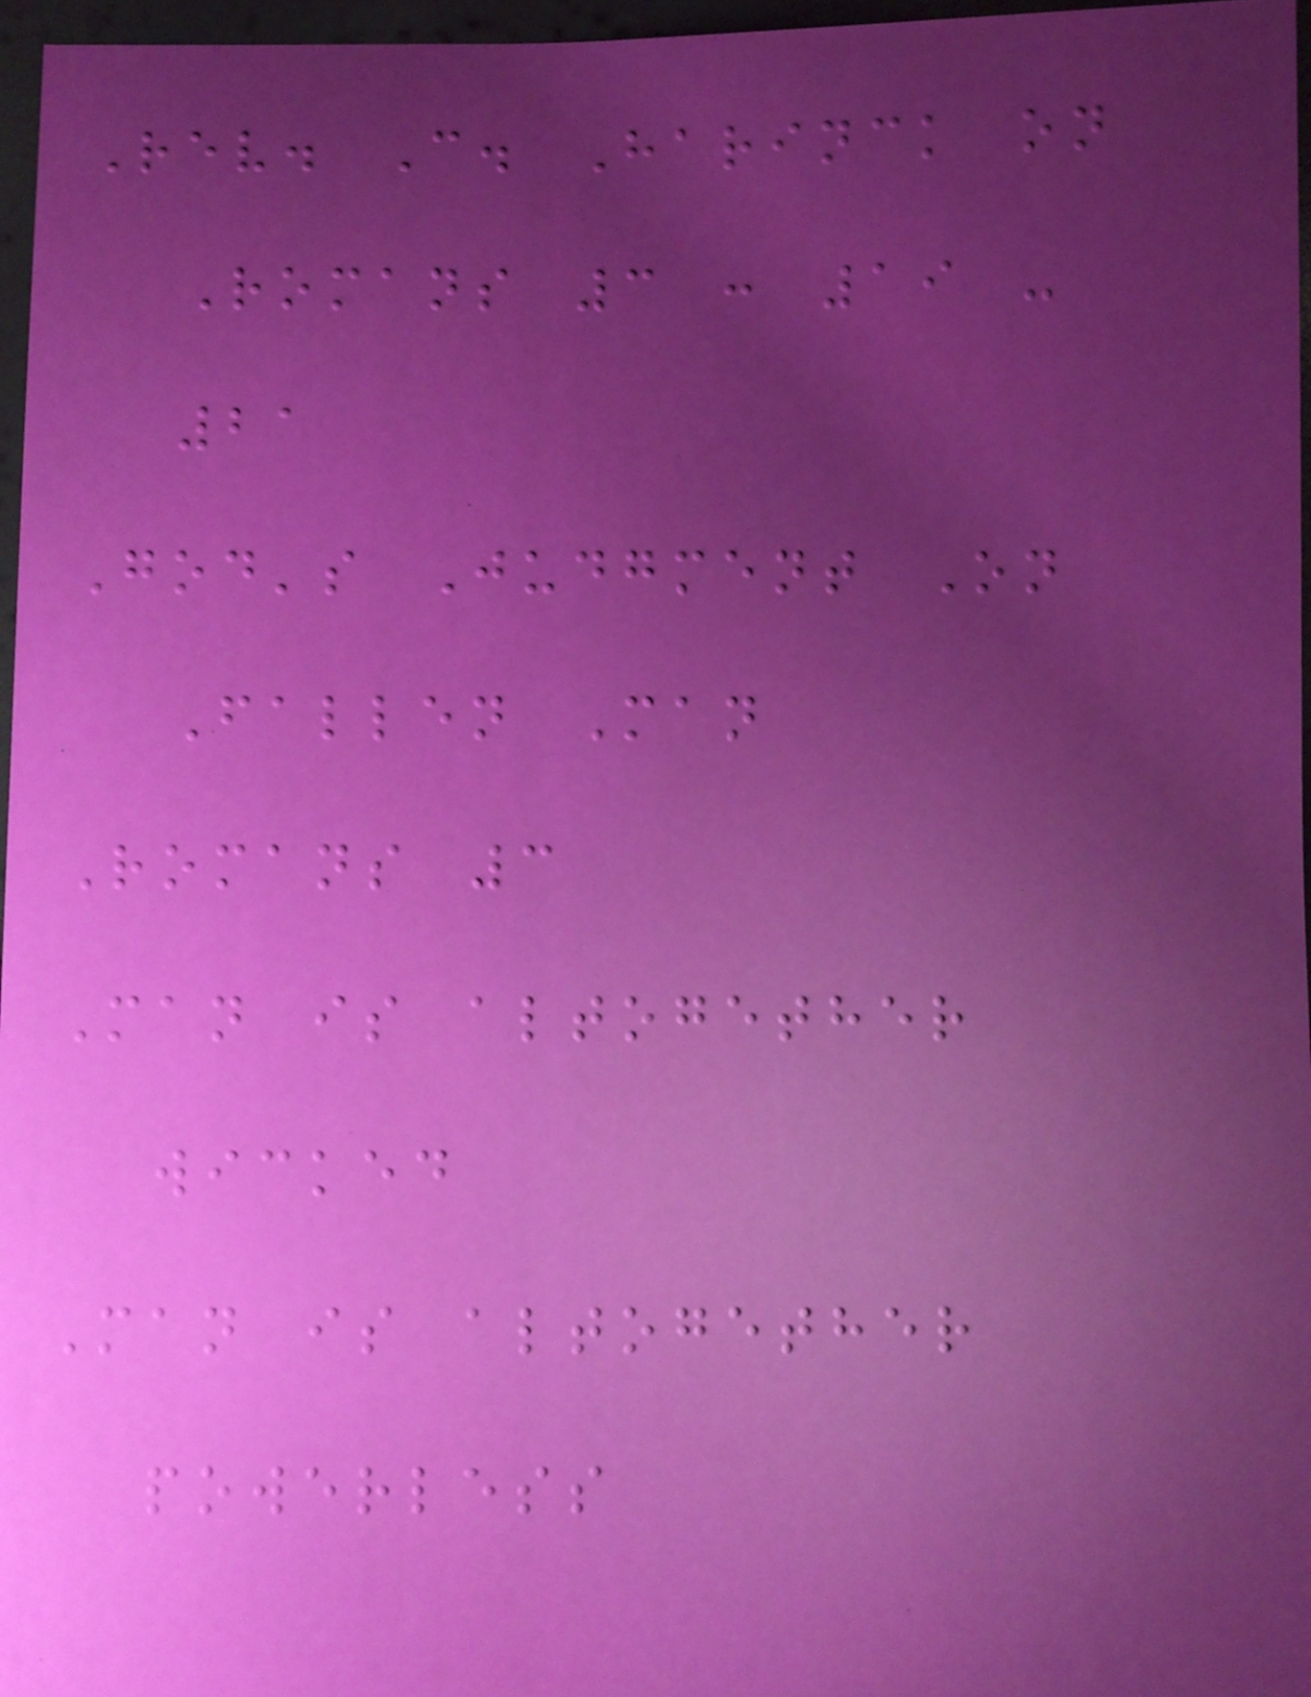Rev. C. Harinck on
Romans 3 : 19 -
21
God's Judgment On
Fallen Man
Romans 3
Man is altogether
wicked
Man is altogether
powerless
